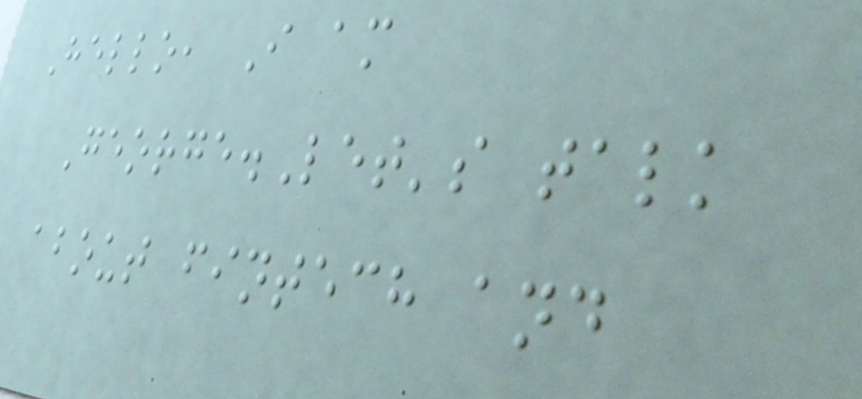Hello, I am
George.Let's talk
about fintech and
